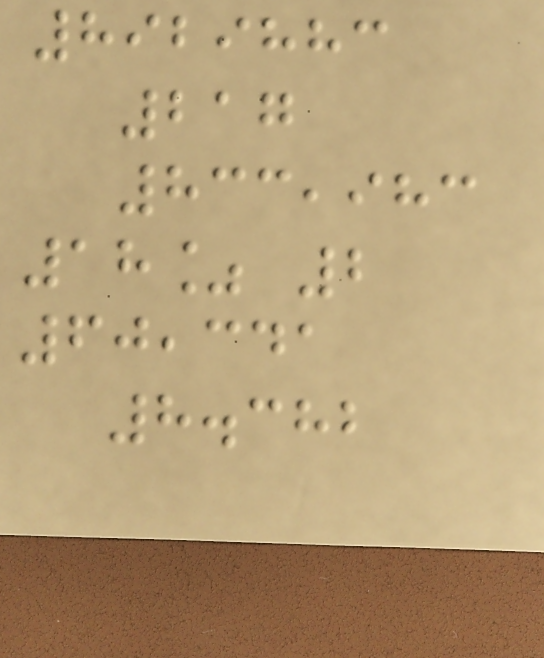8929883
217
833,983
18% 2
60,341
8.382
